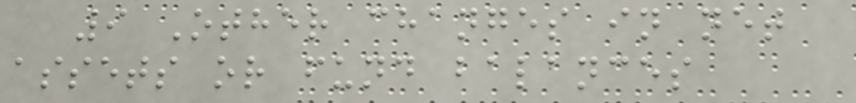9 Other changes in net
assets or fund balances
